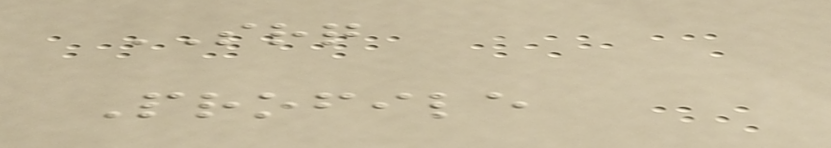SRQ
Profile
